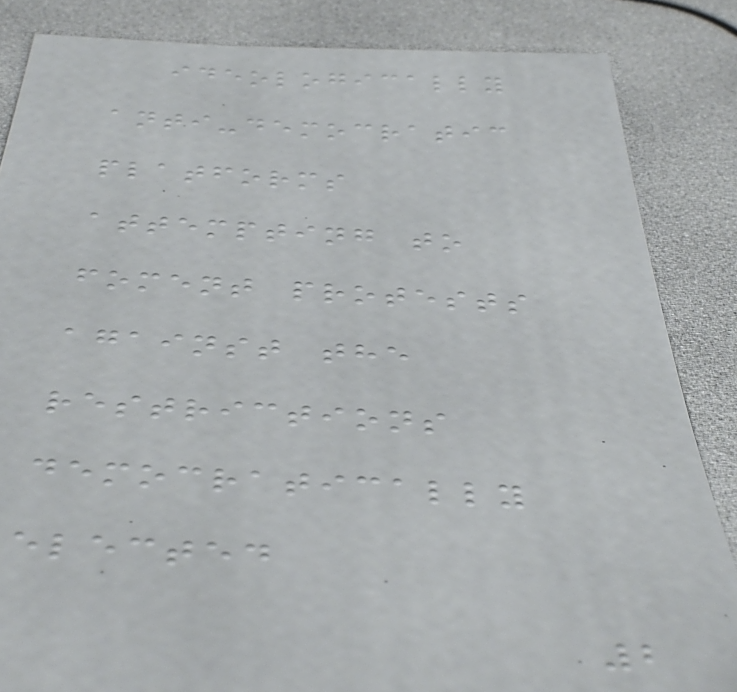ideologically
anti-democratic
platforms
attempting to
foment protests
against the
restrictions
democratically
elected
2
